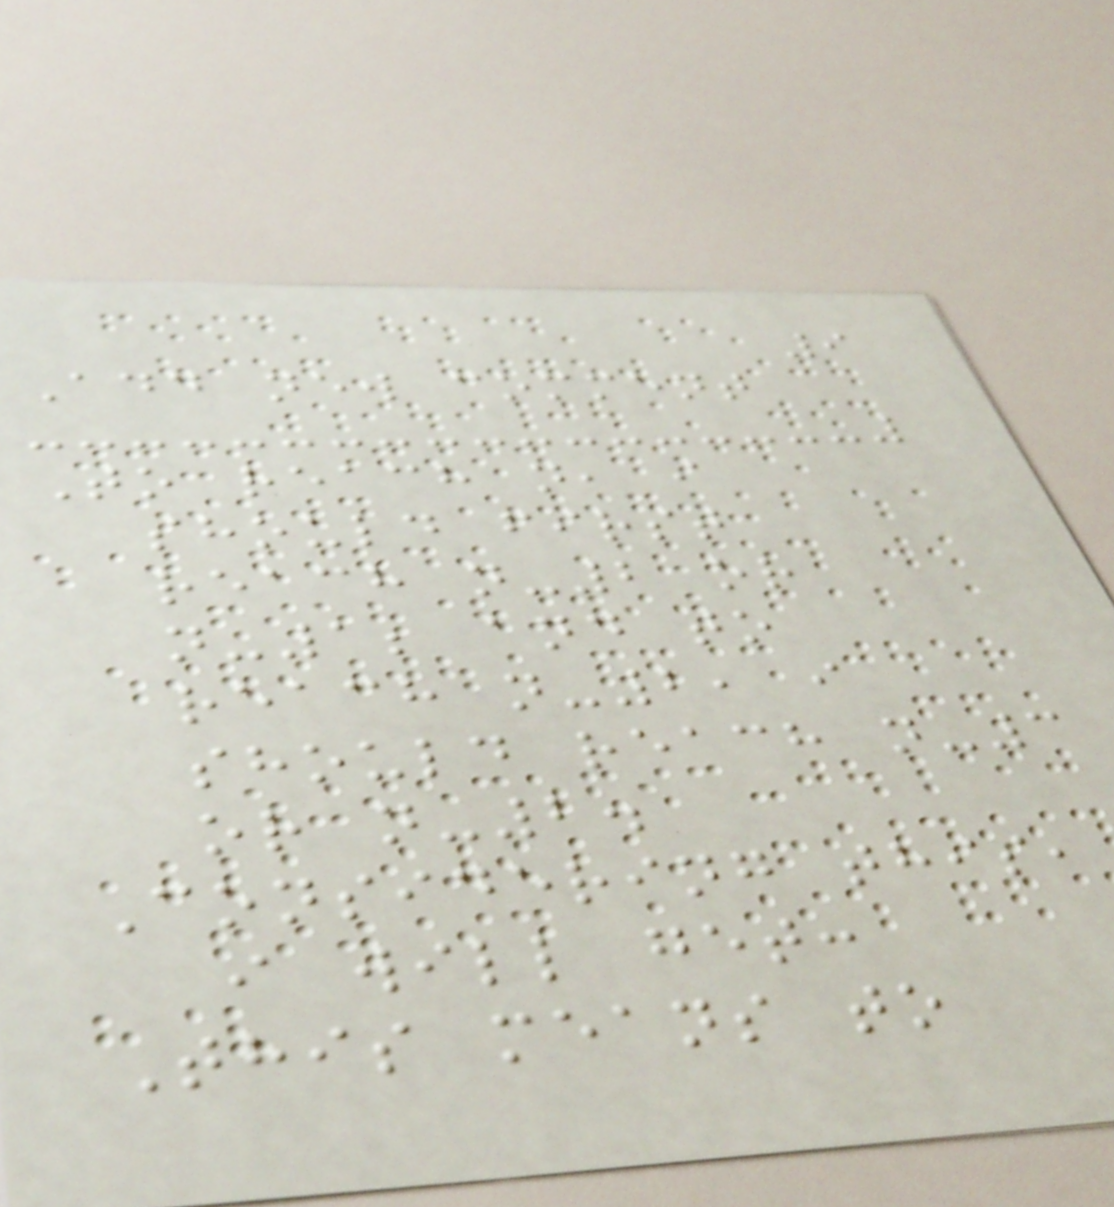9
Add new comment
To reach n, i
should first
reach n-2 or
n-1; and to
reach n-2, i
should reach n-3
or n-2.
Considering this,
i will get:
This means to
